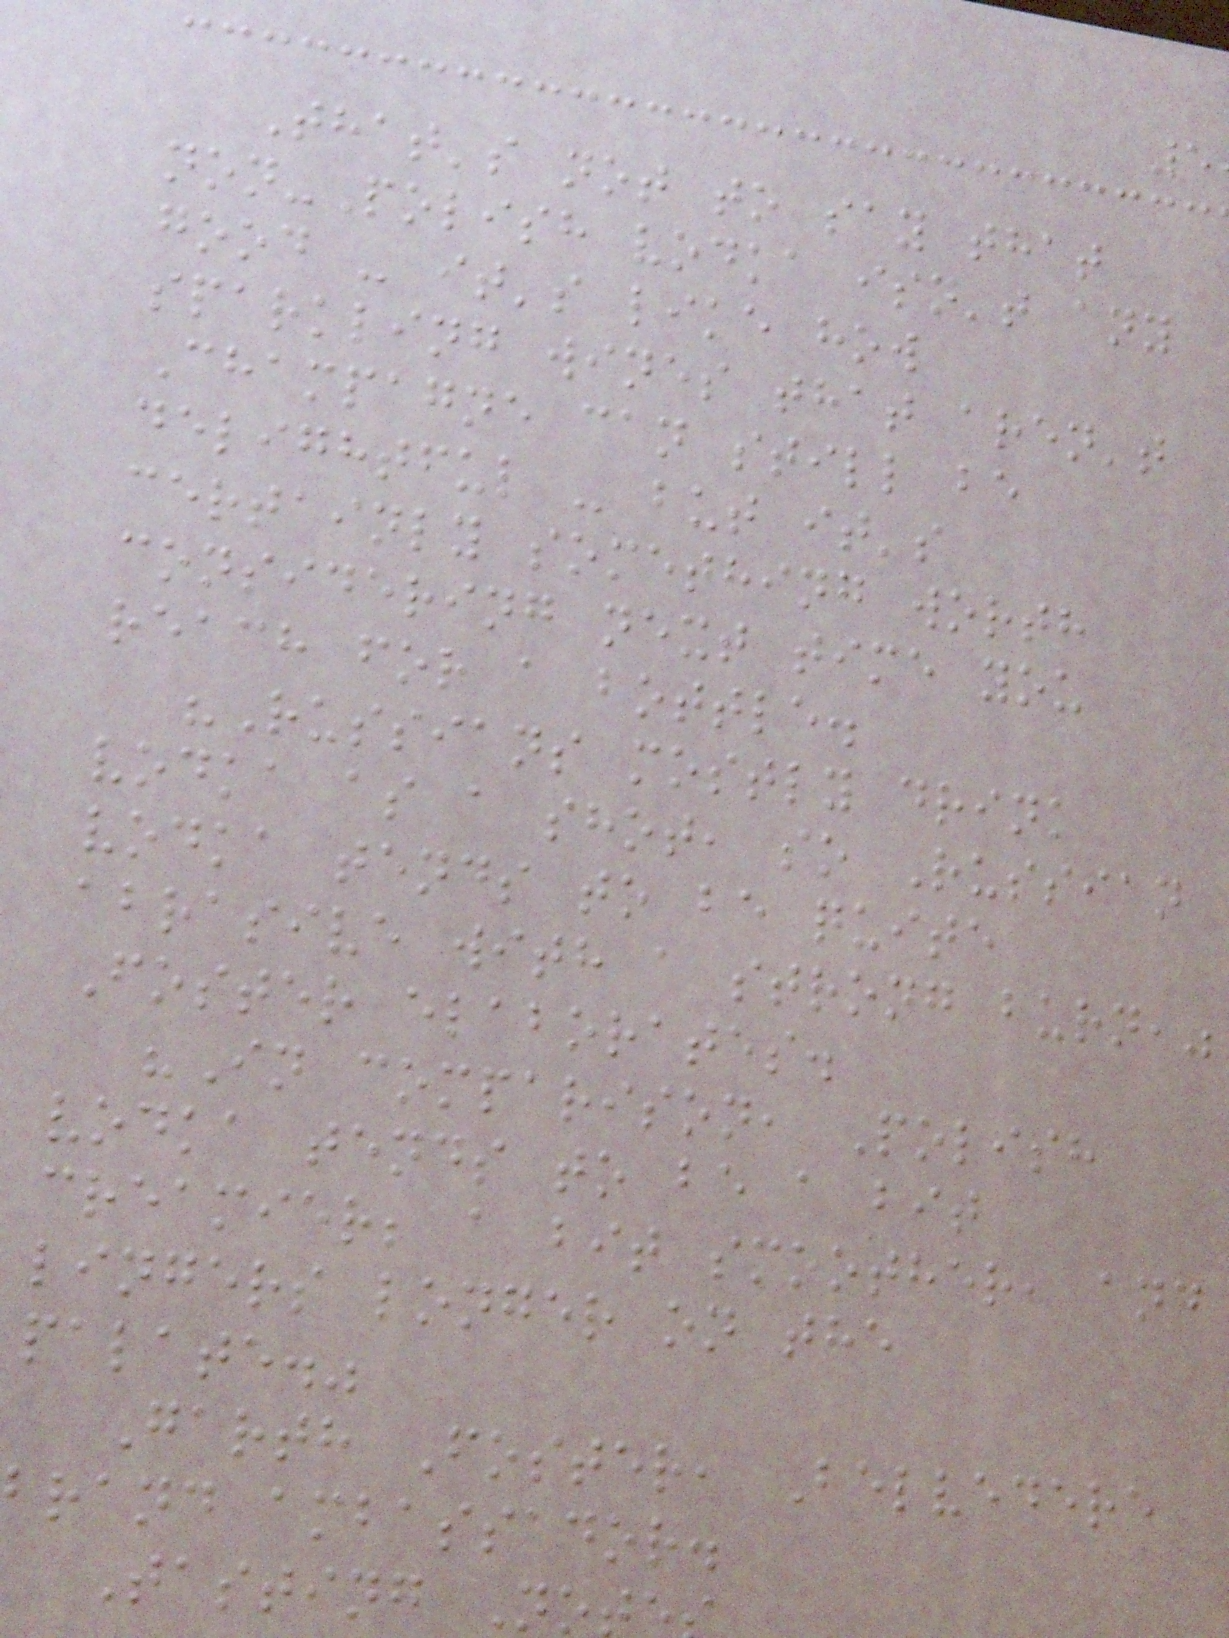That's not to say that
non-Polish vodka isn't any
good - it's like how
sparkling wines that aren't
Champagne can still be
delightful - but it's
certainly something worth
considering next time you
reach for a bottle.
"Russians mostly drink
vodka as a shot, so Russian
vodka tends to be quite
abrasive with a strong burn,"
Foster elaborates.
"In comparison, Polish
vodka tends to be a bit
creamier; a bit smoother, and
lingers longer on the
palate."
Garth Foster, Belvedere
brand ambassador.
Tasting No
